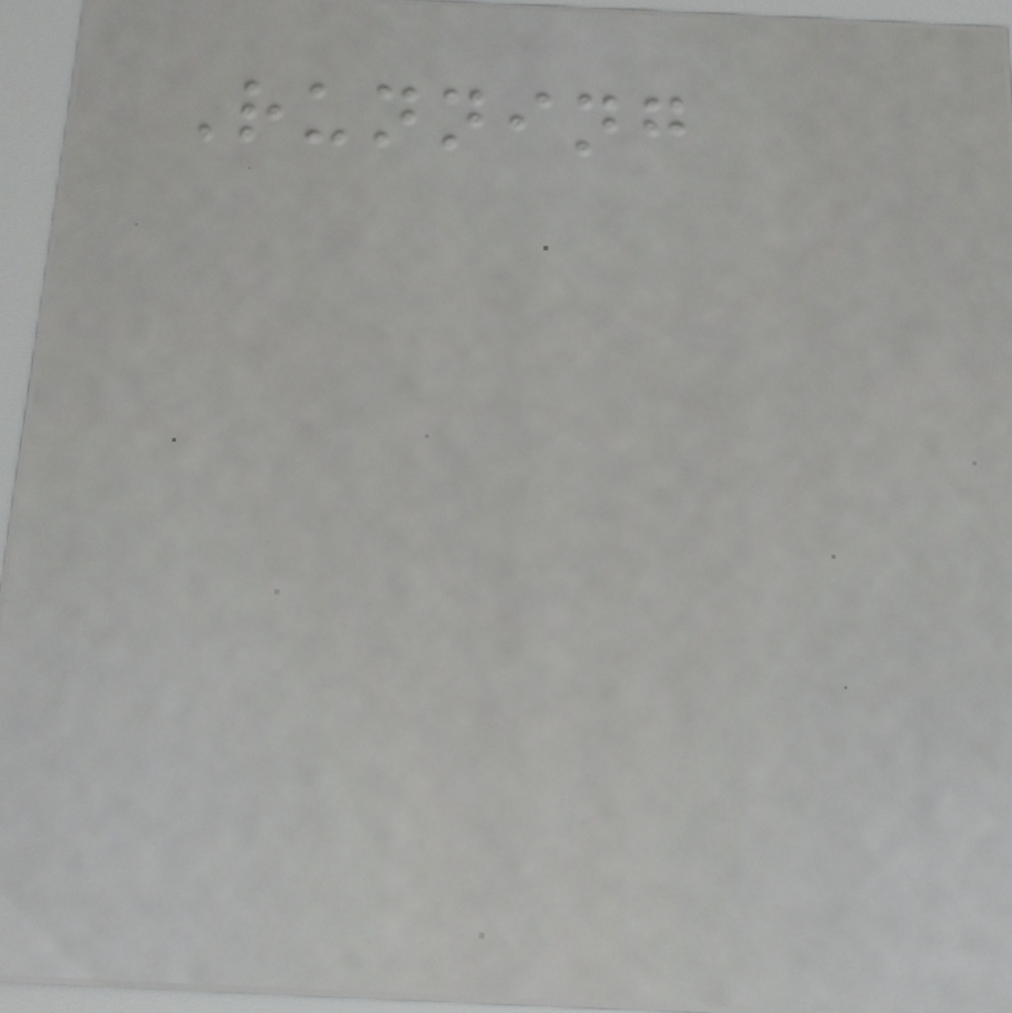Running
